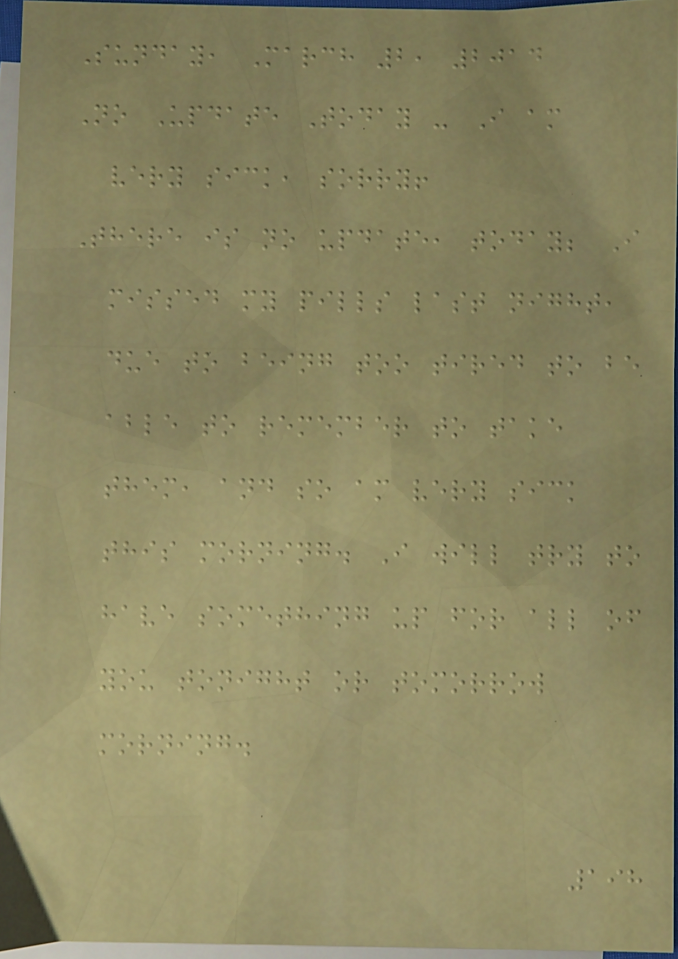Sunday, March 2, 2014
No Update Today - I am
very sick, sorry!
There is no update, today; I
missed my pills last night,
due to being too tired to be
able to remember to take
them, and so am very sick
this morning. I will try to
have something up for all of
you tonight or tomorrow
morning.
198
